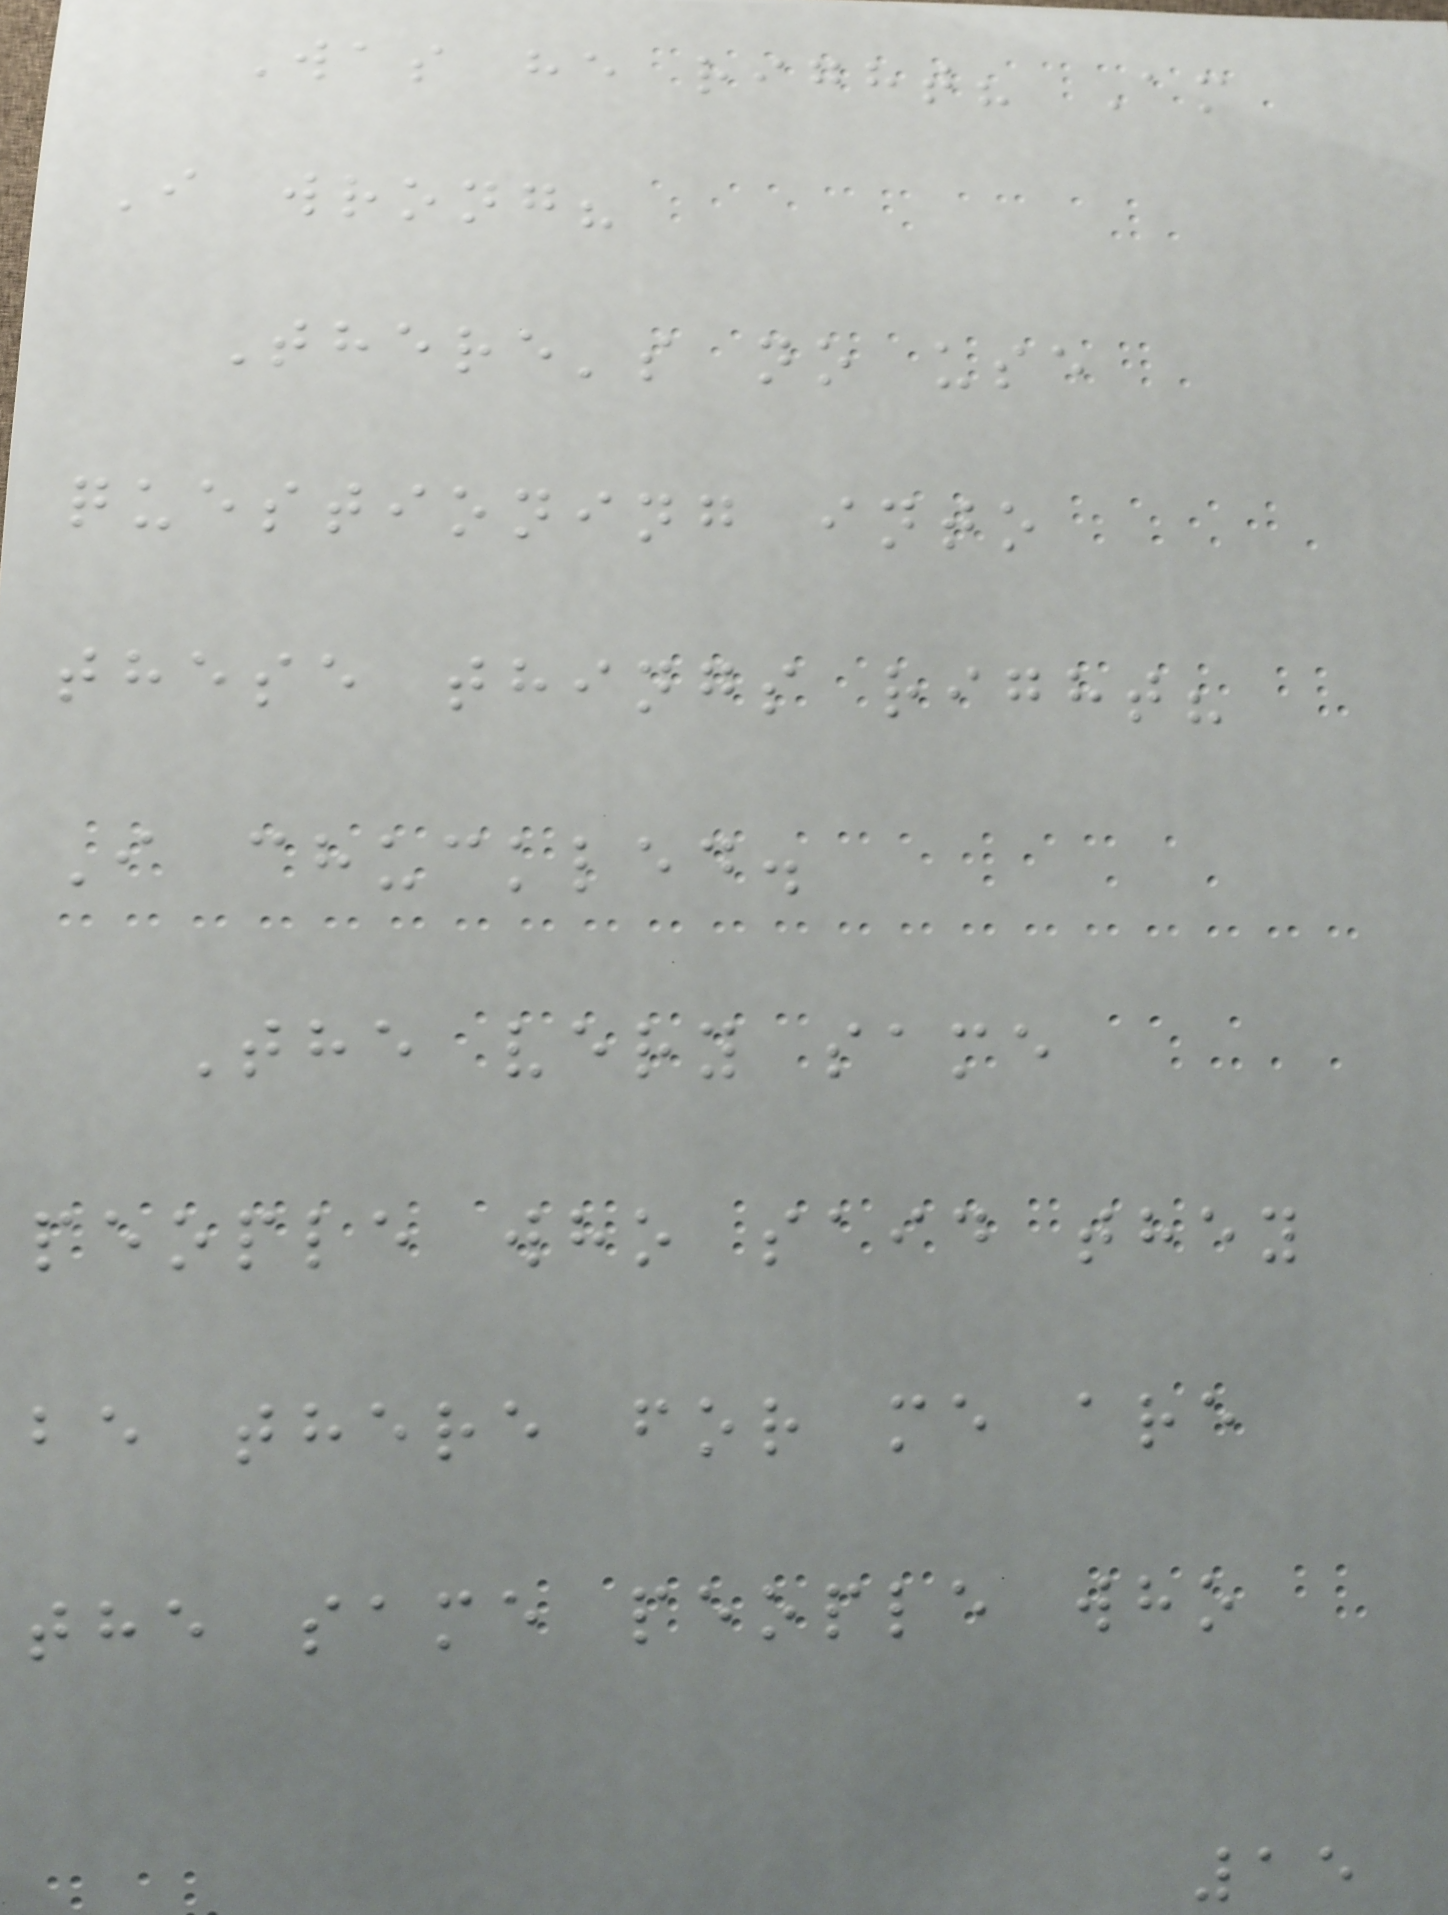Was he right? Am
I wrong?
There's no use
questioning into
these things right?
I chuckled.
The very same
people who said they
be there for me are
the same people who
15
